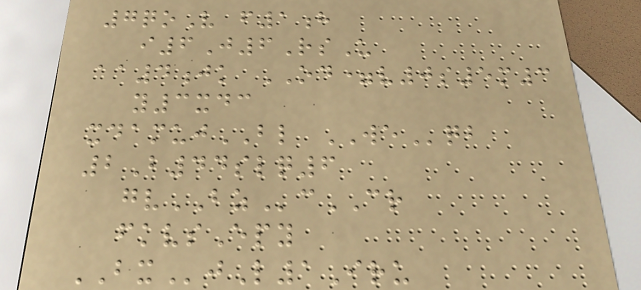7qoV f1h
i6J6RsU
aa4jk OD=v0s5m3
y3xdc
xdamujBL WEqb
2B44slq6
gvBZcCR
fkvsEpy
BXjL1Iru
